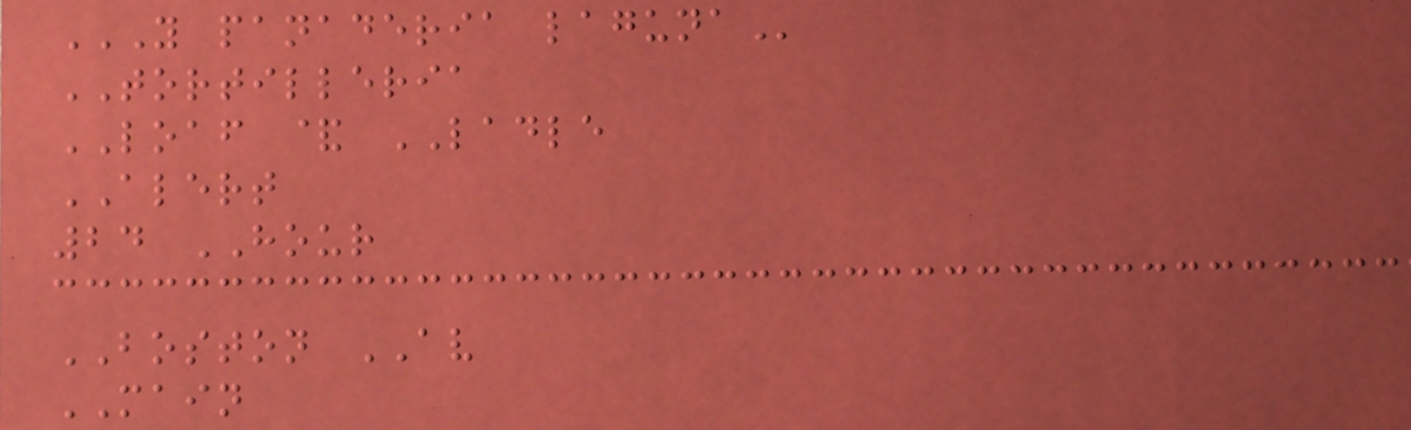Y PANADERIA LAGUNA
TORTILLERIA
LOAF & LADLE
ALERT
24 HOUR
BOSTON AV
MAIN
